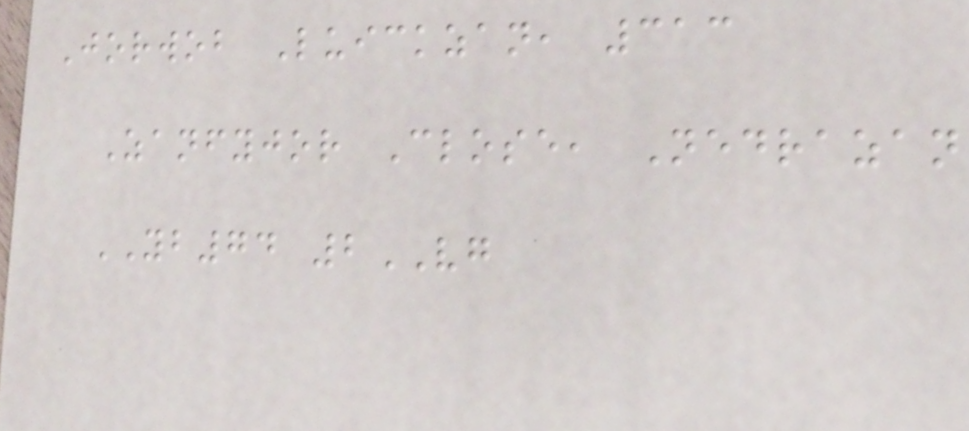Jorwob Luickzan, 313
Zanfyjor Close, Nedrazan
YB74 2VG
